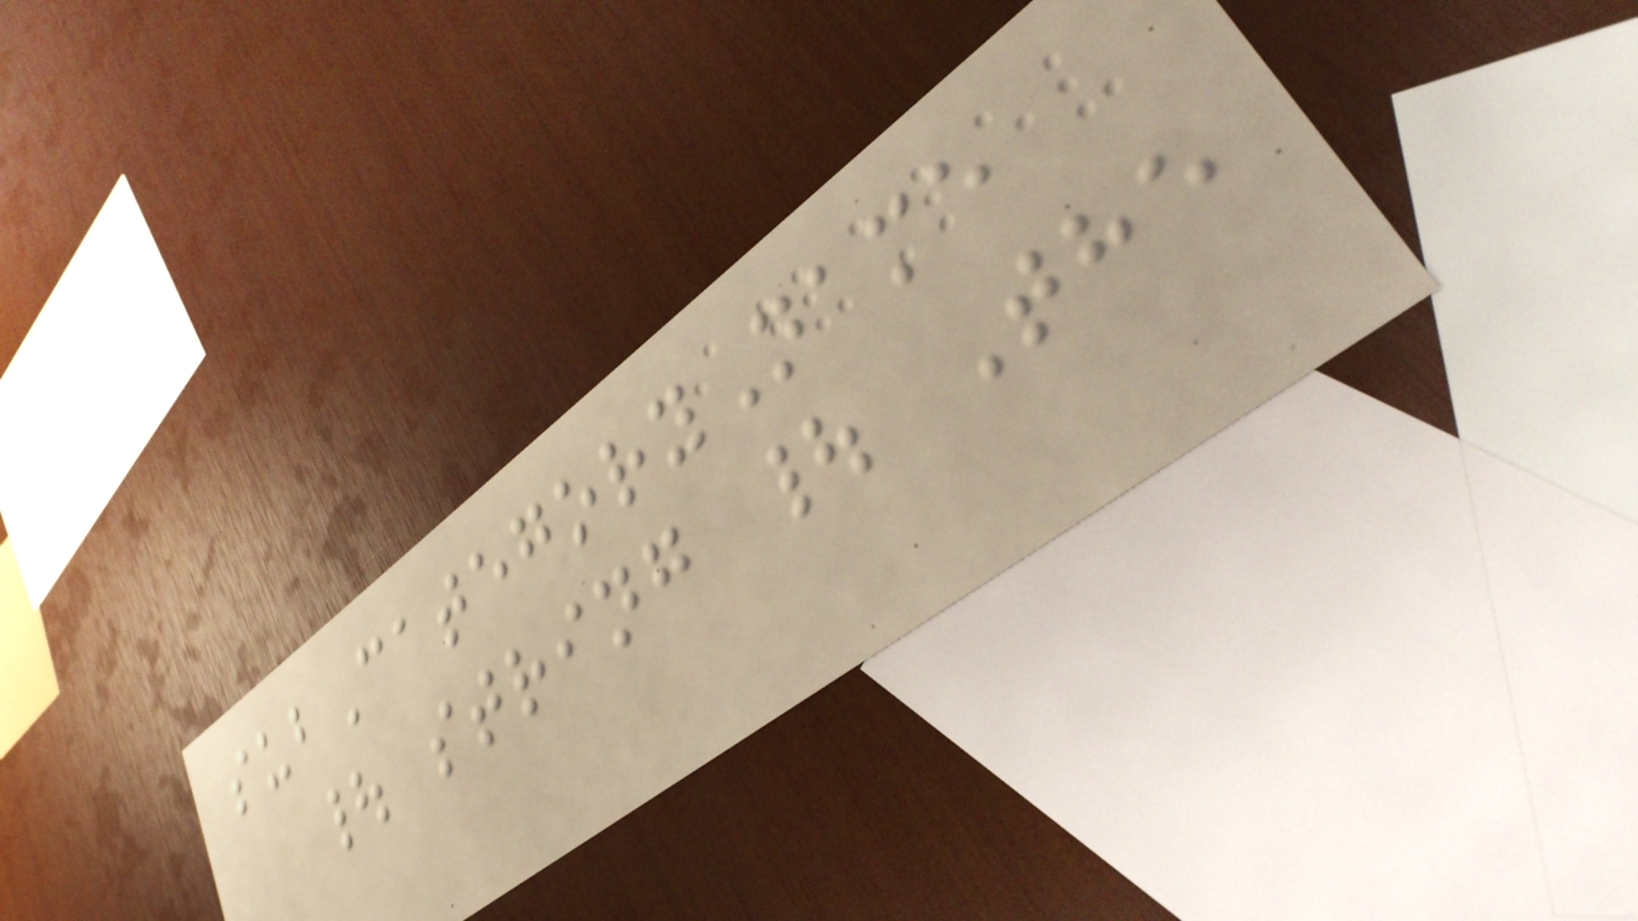subCategoryName
| string | The
